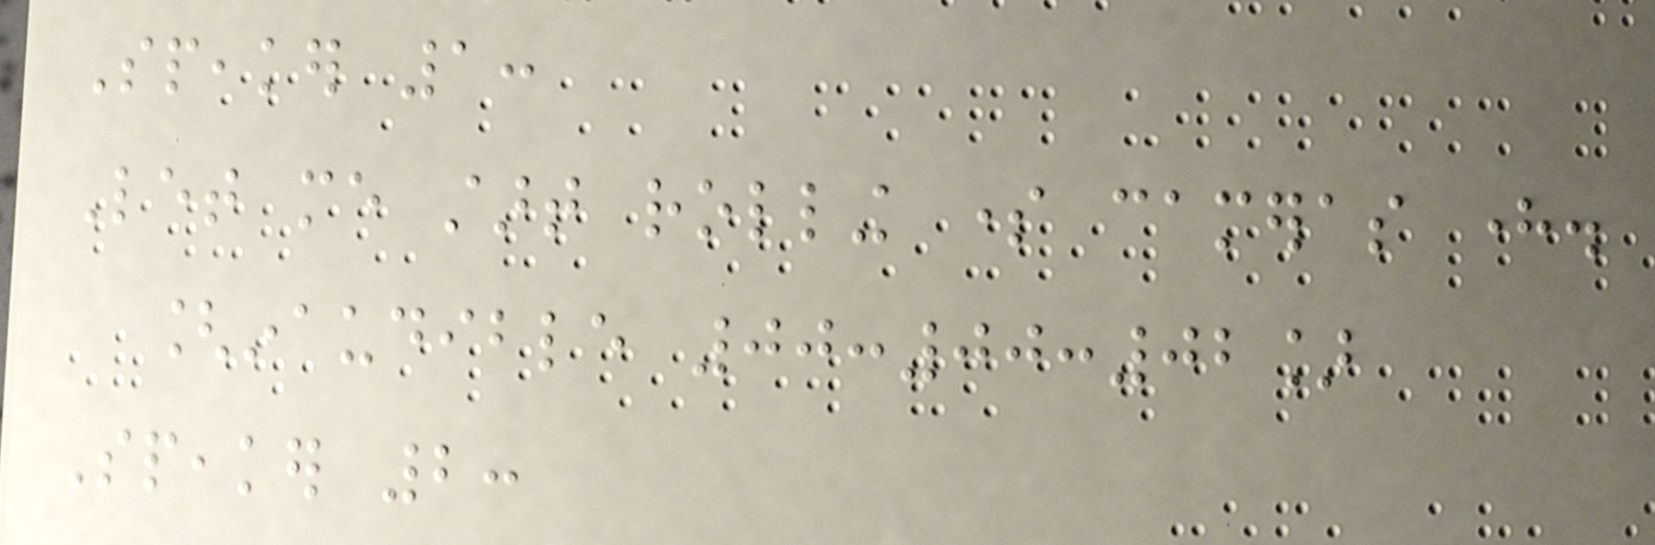Speaker 1:
Let me start rolling some cameras here.
[inaudible 00:00:02]
Speaker 2:
